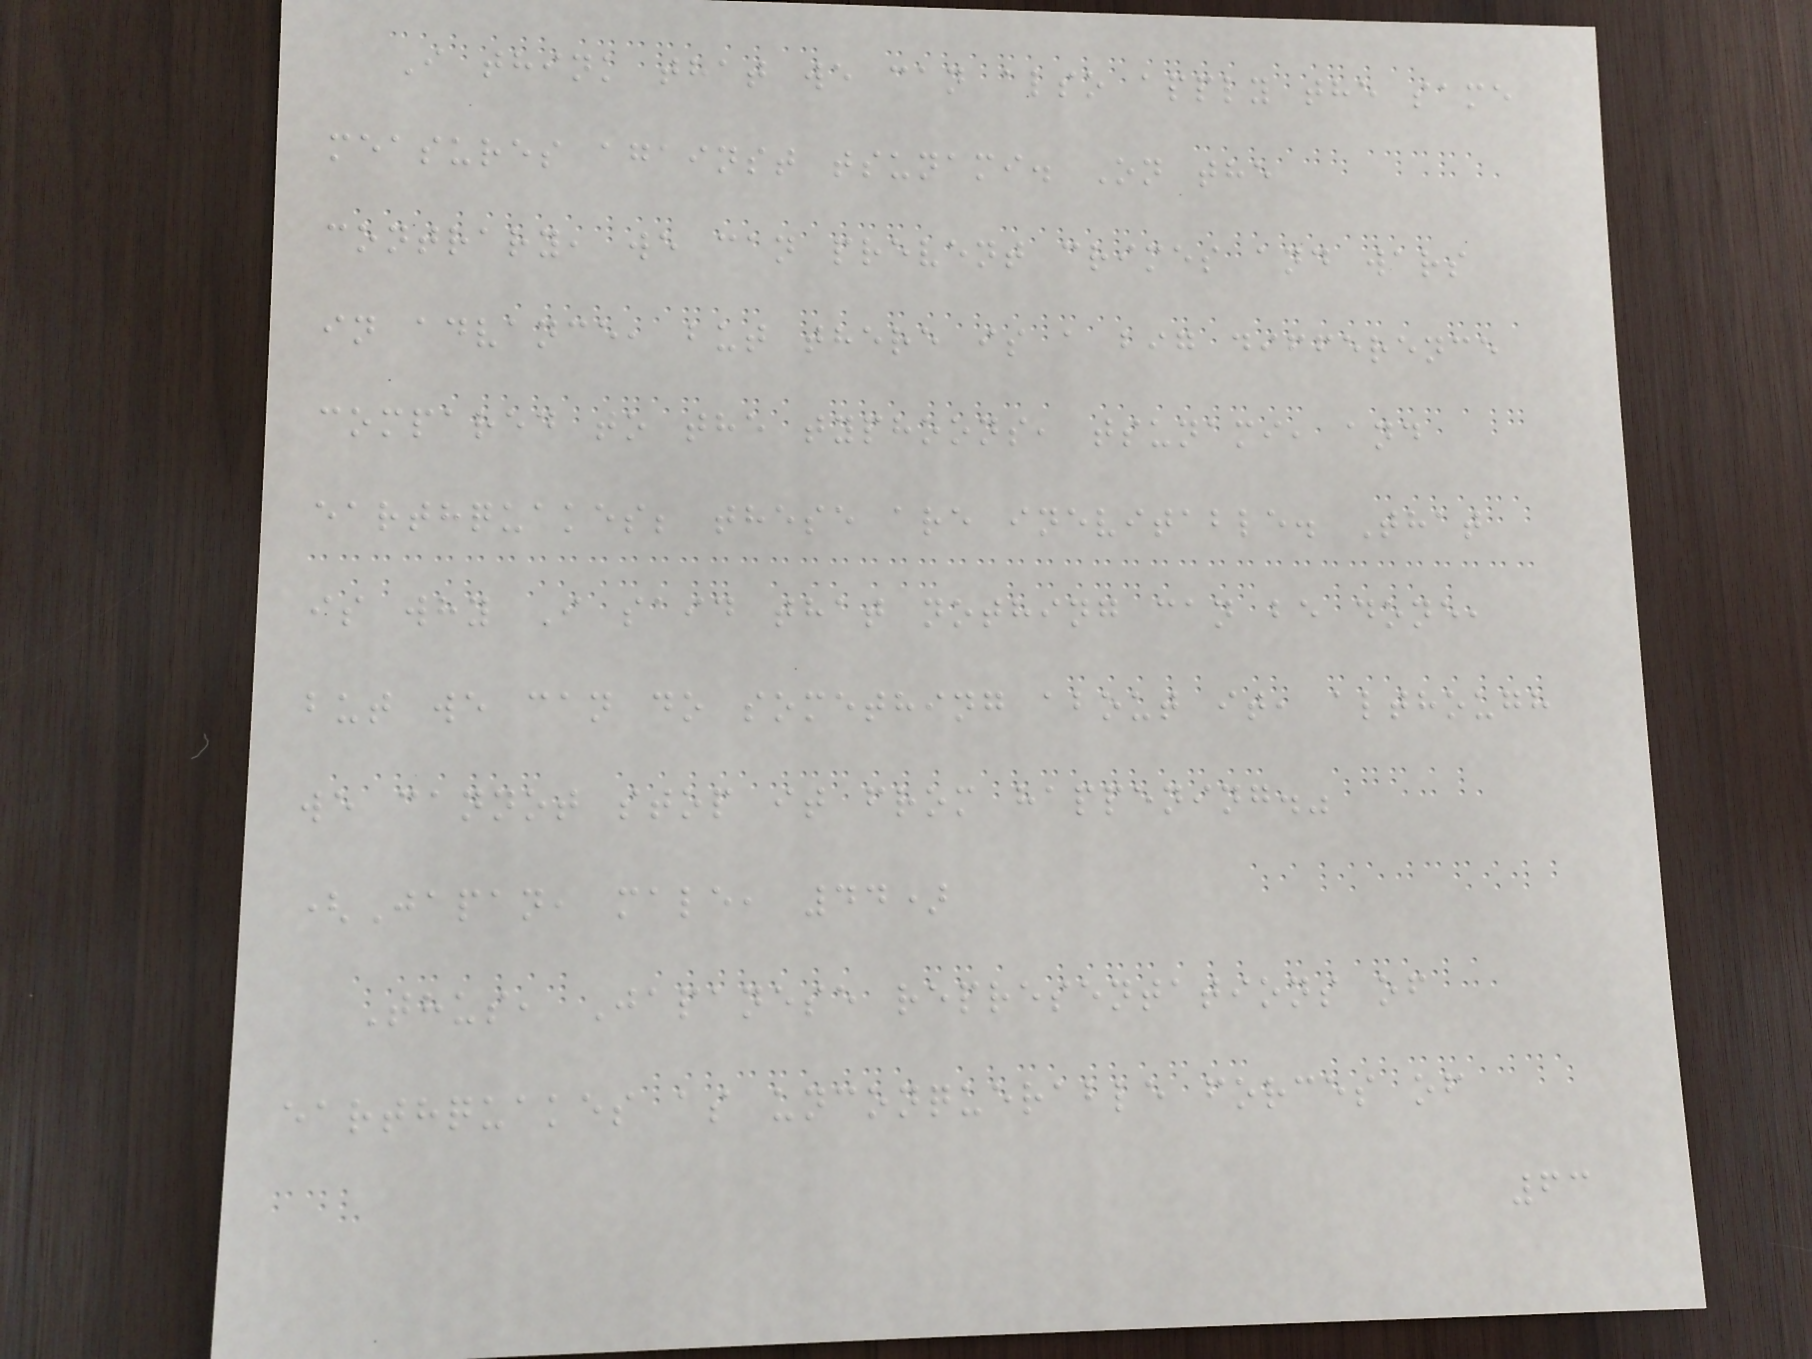I think that we can also apply the same
measures against tsunami. On the
contrary, we can prevent crimes and wars
in advance, but there is a big difference
compared to the typhoons, tsunami, and
earthquakes; these are inevitable. That
is why I said that nothing can be done,
but we can do something about it, although
we cannot stop it from happening."
(Japan, male, 44)
Thus, Japanese representations of
earthquakes as unconquerable forces of
63
